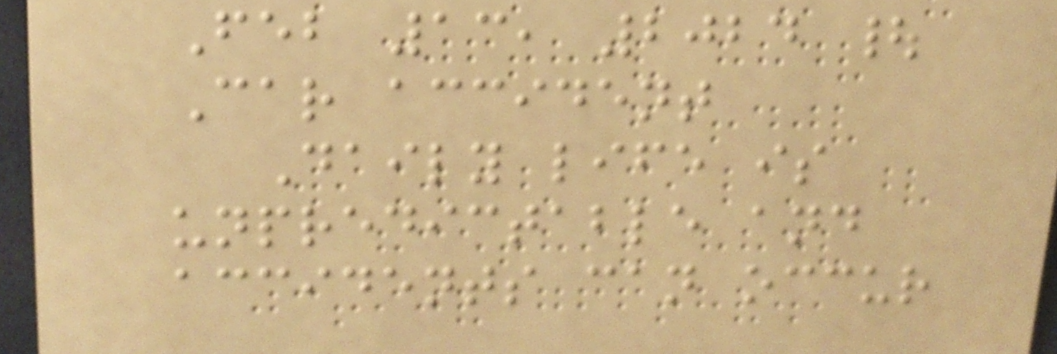Feb 13, 2024 |
Car accident
Daily life is
unpredictable and
accidents can occur
